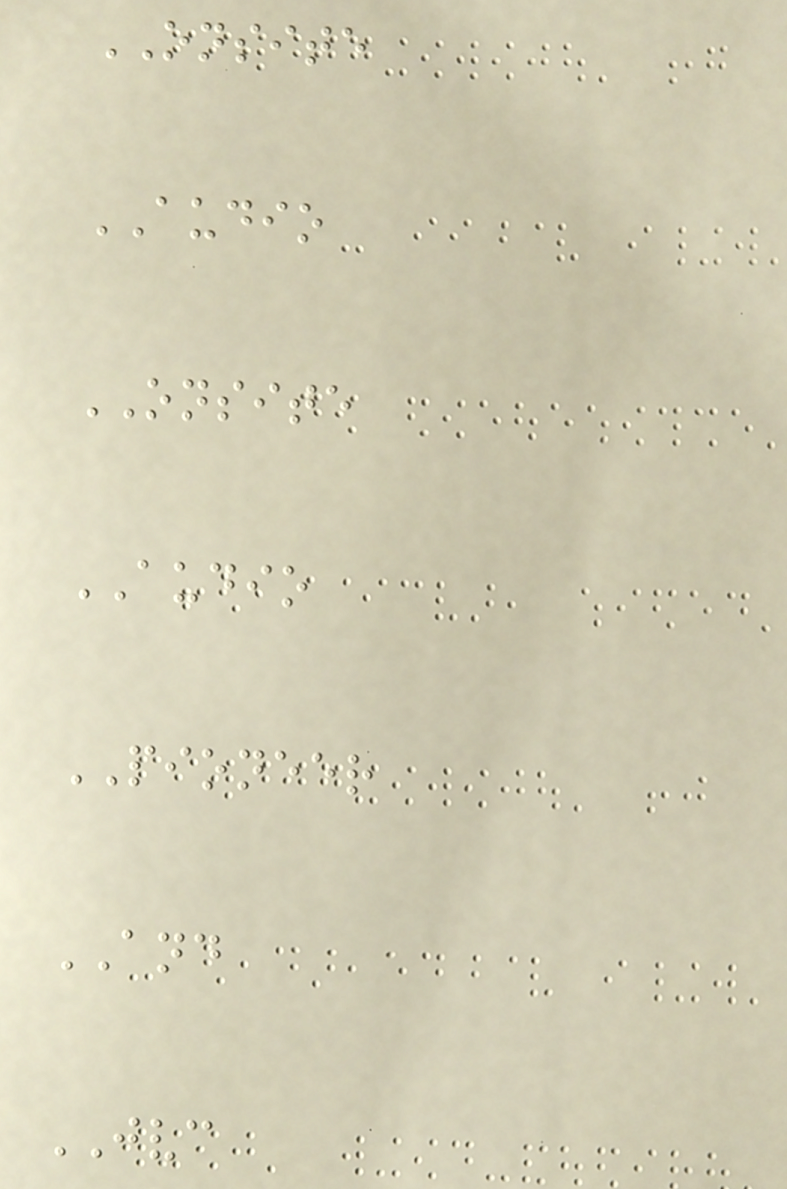ONSITE
AUDIO
ONSITE
AUDIO
PIONEER
AND
JVC
